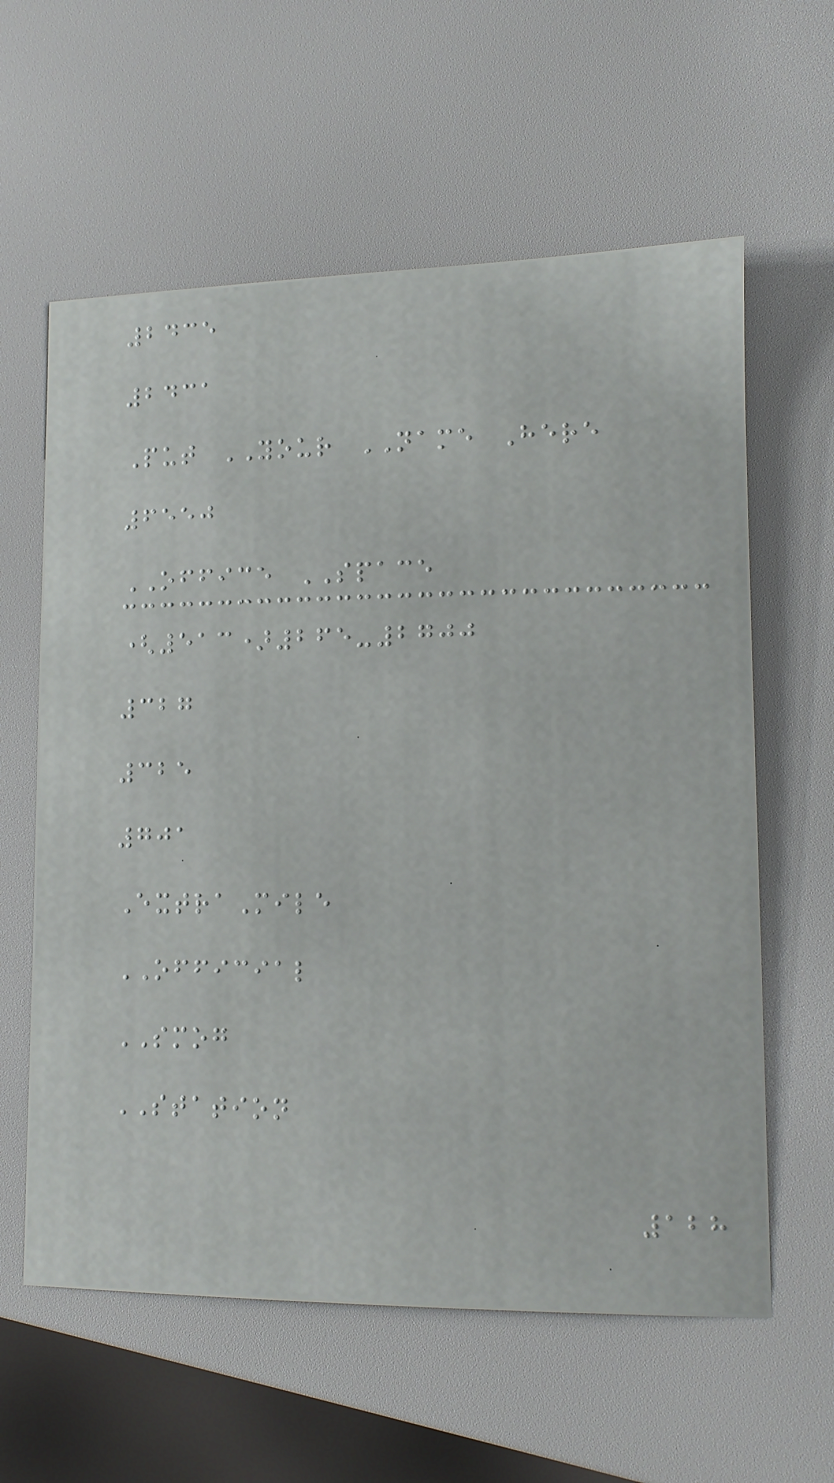2435
2431
Put YOUR NAME Here
6550
OFFICE SPACE
(513)265-2700
327
325
701
ExtraMile
OFFICIAL
SMOG
STATION
128
